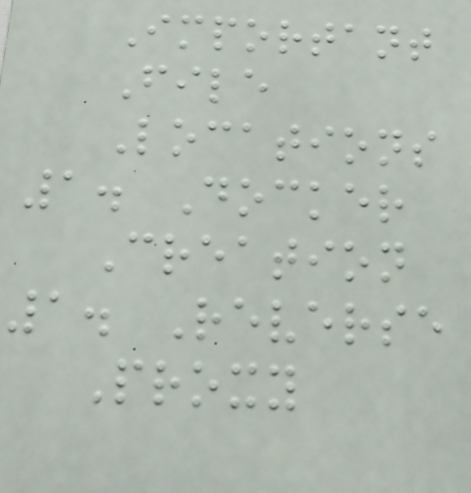Important
File
Locations
1. Docker
Creation
1. Reverse
Proxy
